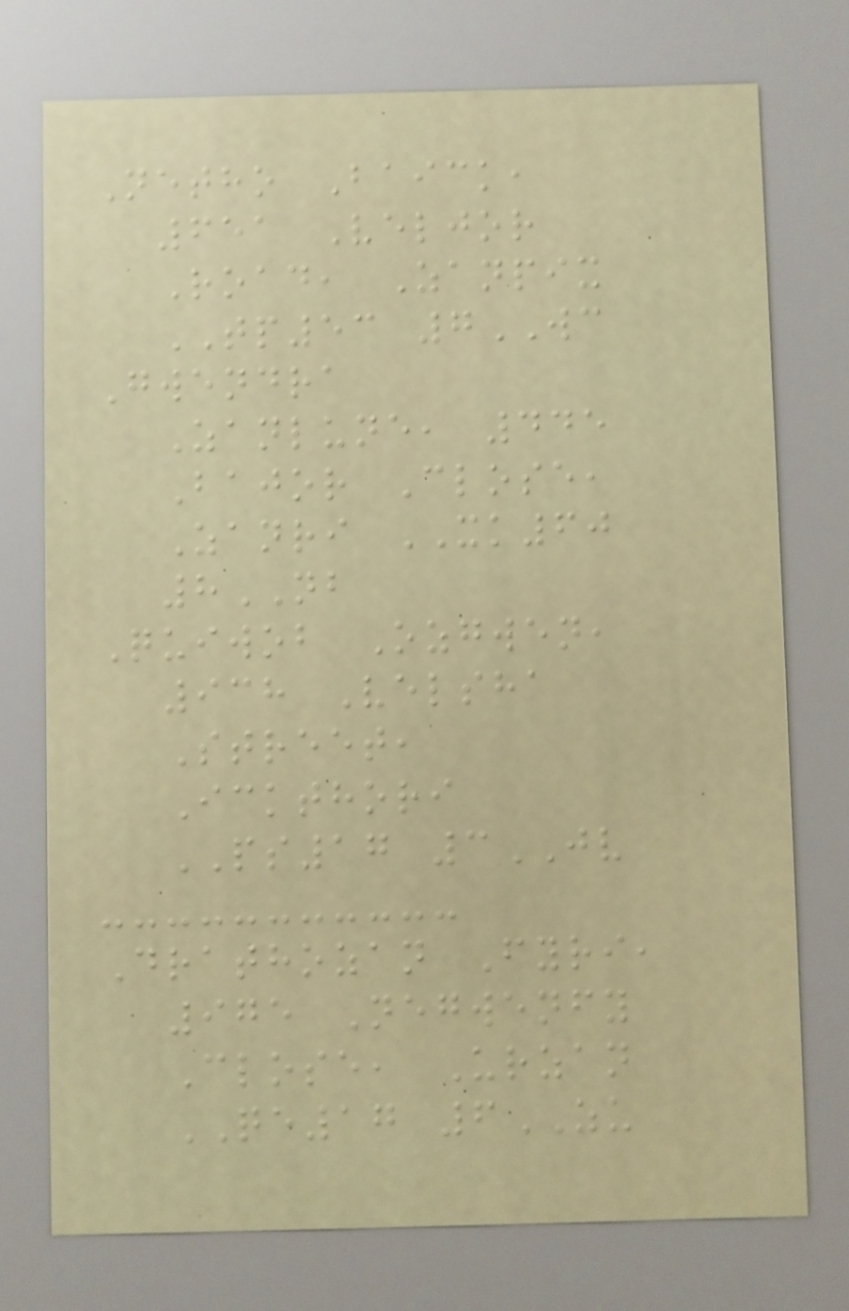Netho Baick,
651 Veljor
Road, Zanpix
TP53 7WC
Gwendra
Zanlune, 445
Bajor Close,
Zanri XK60
8NB
Quiwob Ozgwen,
938 Velsha
Street,
Ickthori
PS17 3JV
Drathozan Fyri,
975 Negwenfy
Close, Urzan
QE17 6ZU
